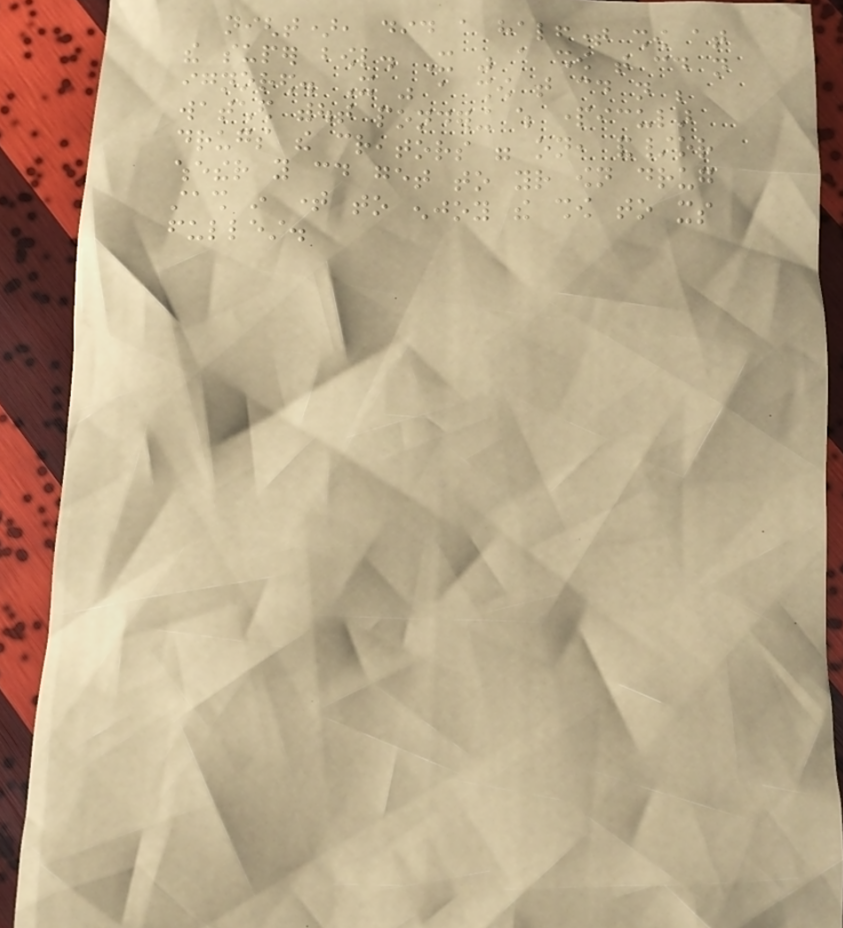night), did a halftime show at
the super bowl. It was a show that could not
ignored. It was a show that could not be
watched without pondering which particular
drugs the creators were on, and/or
whether you could get to your own drug
stash in time to enjoy the show to its
fullest.
